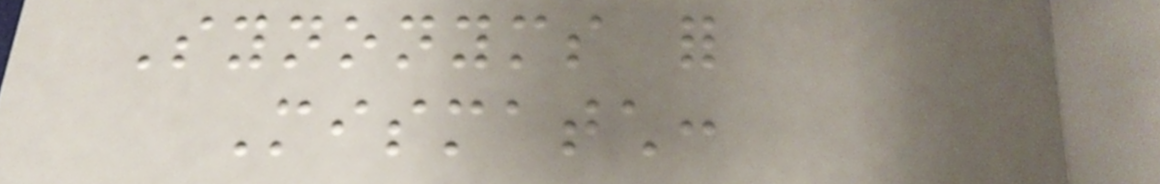Synonyms for
Mismatch:
